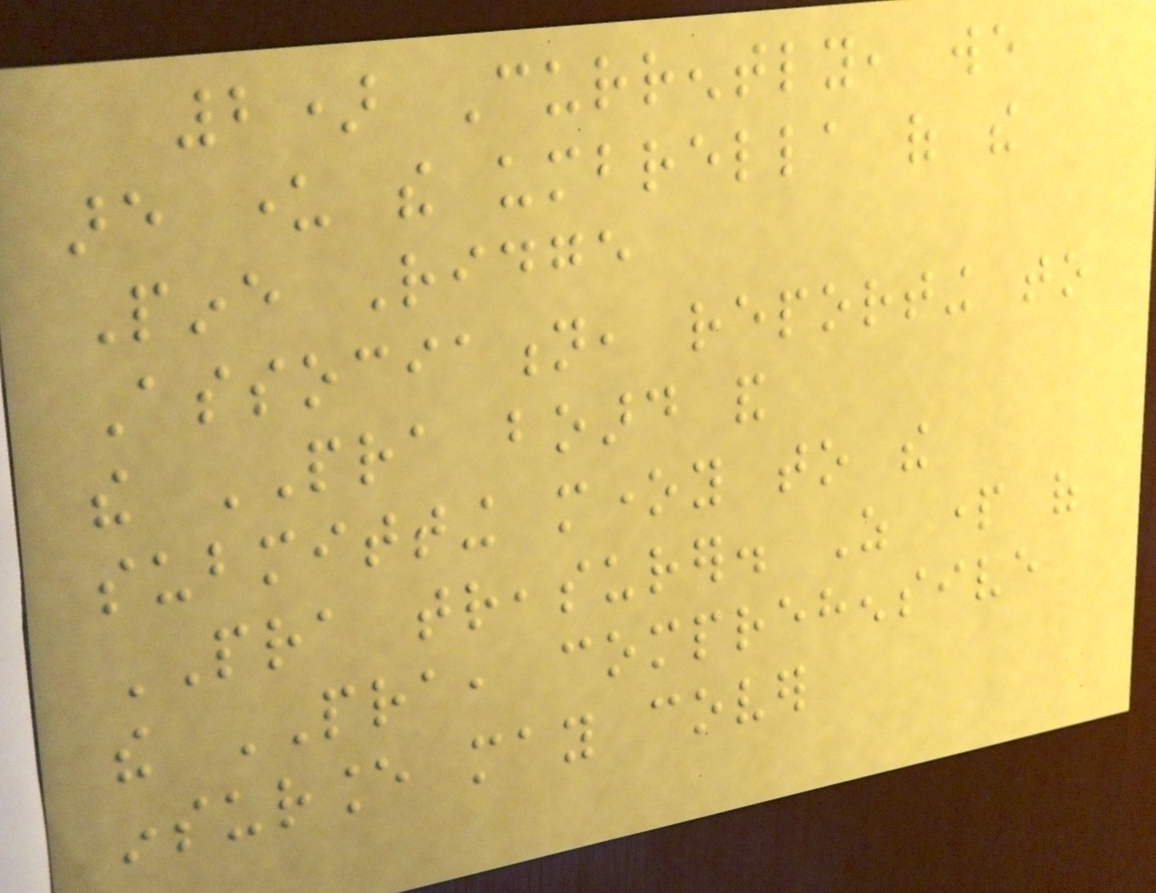2) Currently, we
are under the umbrella of the
Pine Ridge
Association, reporting to
the PRA board and
submitting money to the
PRA treasurer. As part of
the PRA, comprehensive
insurance may cover
